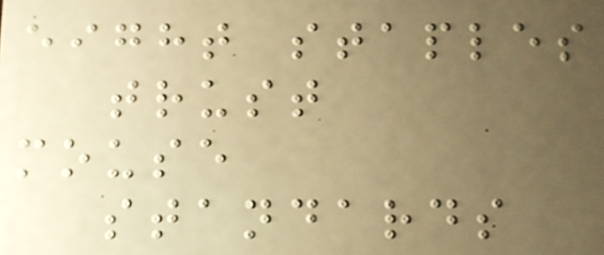eight staples
trust
mouse
standards
